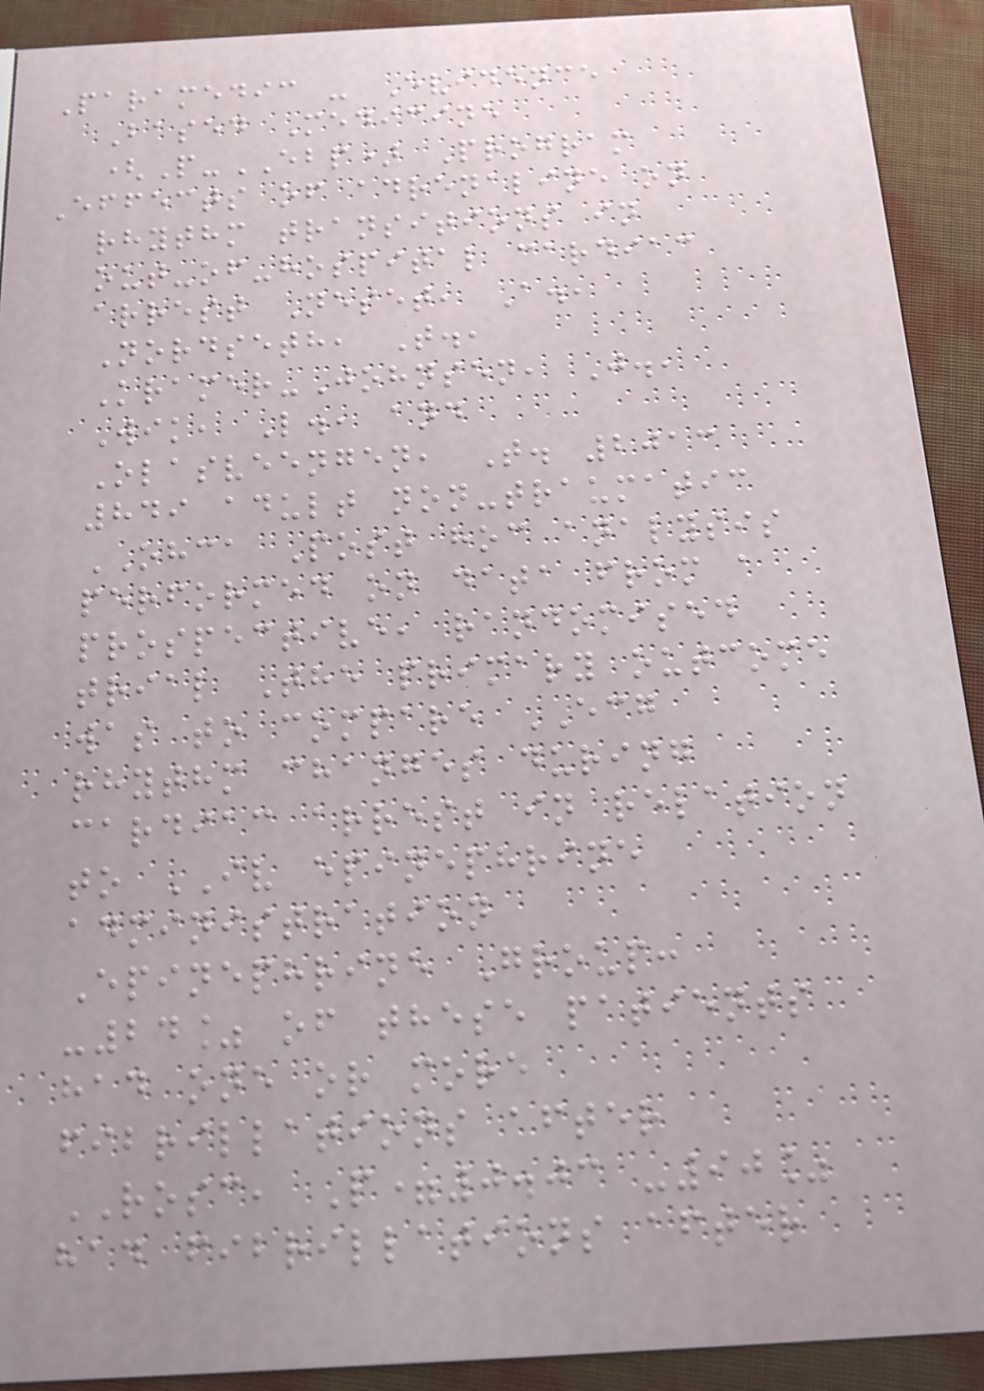Paramedic - Evidence
Based Medicine
(P-EBP) Program
Effects of adrenaline on
rhythm transitions in
out-of-hospital cardiac
arrest Neset, A.,
Nordseth, T.,
Kramer-Johnsen, J.,
Wik, L., and
Olasveengen, T. 2013
849 adult non-traumatic
OHCA Post hoc analysis
performed on data from a
prospective, randomised
trial The primary outcome
was to compare ECG
rhythm changes during
cardiac arrest in relation
to IV epinephrine
administration
Epinephrine Group:
-24% of these patients
had one or more
fibrillations after
ROSC, P=0.03 -90%
had fibrillations after
